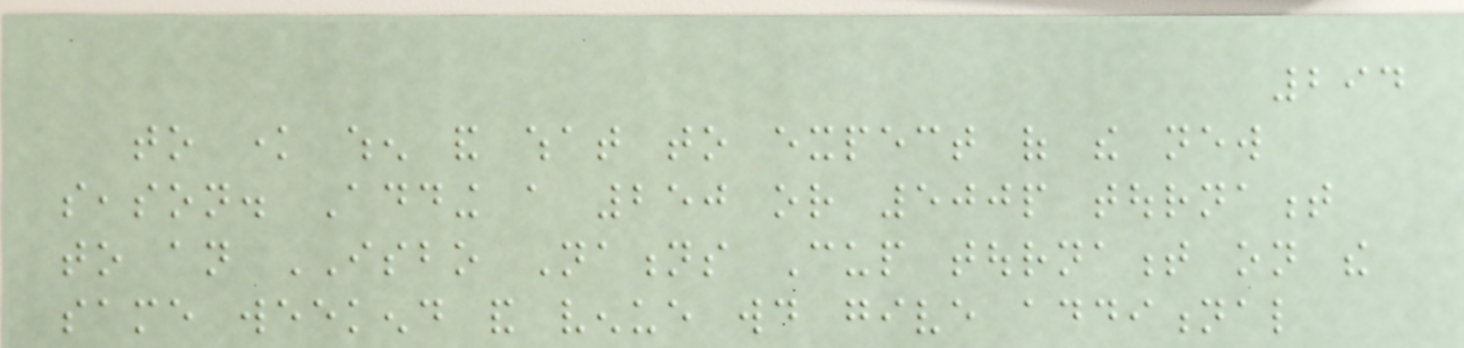294
to know when and what to expect of the new
season. Adding a 250 or 500p tournament
to an ISBO Nations Cup tournament on the
same weekend and venue would give additional
